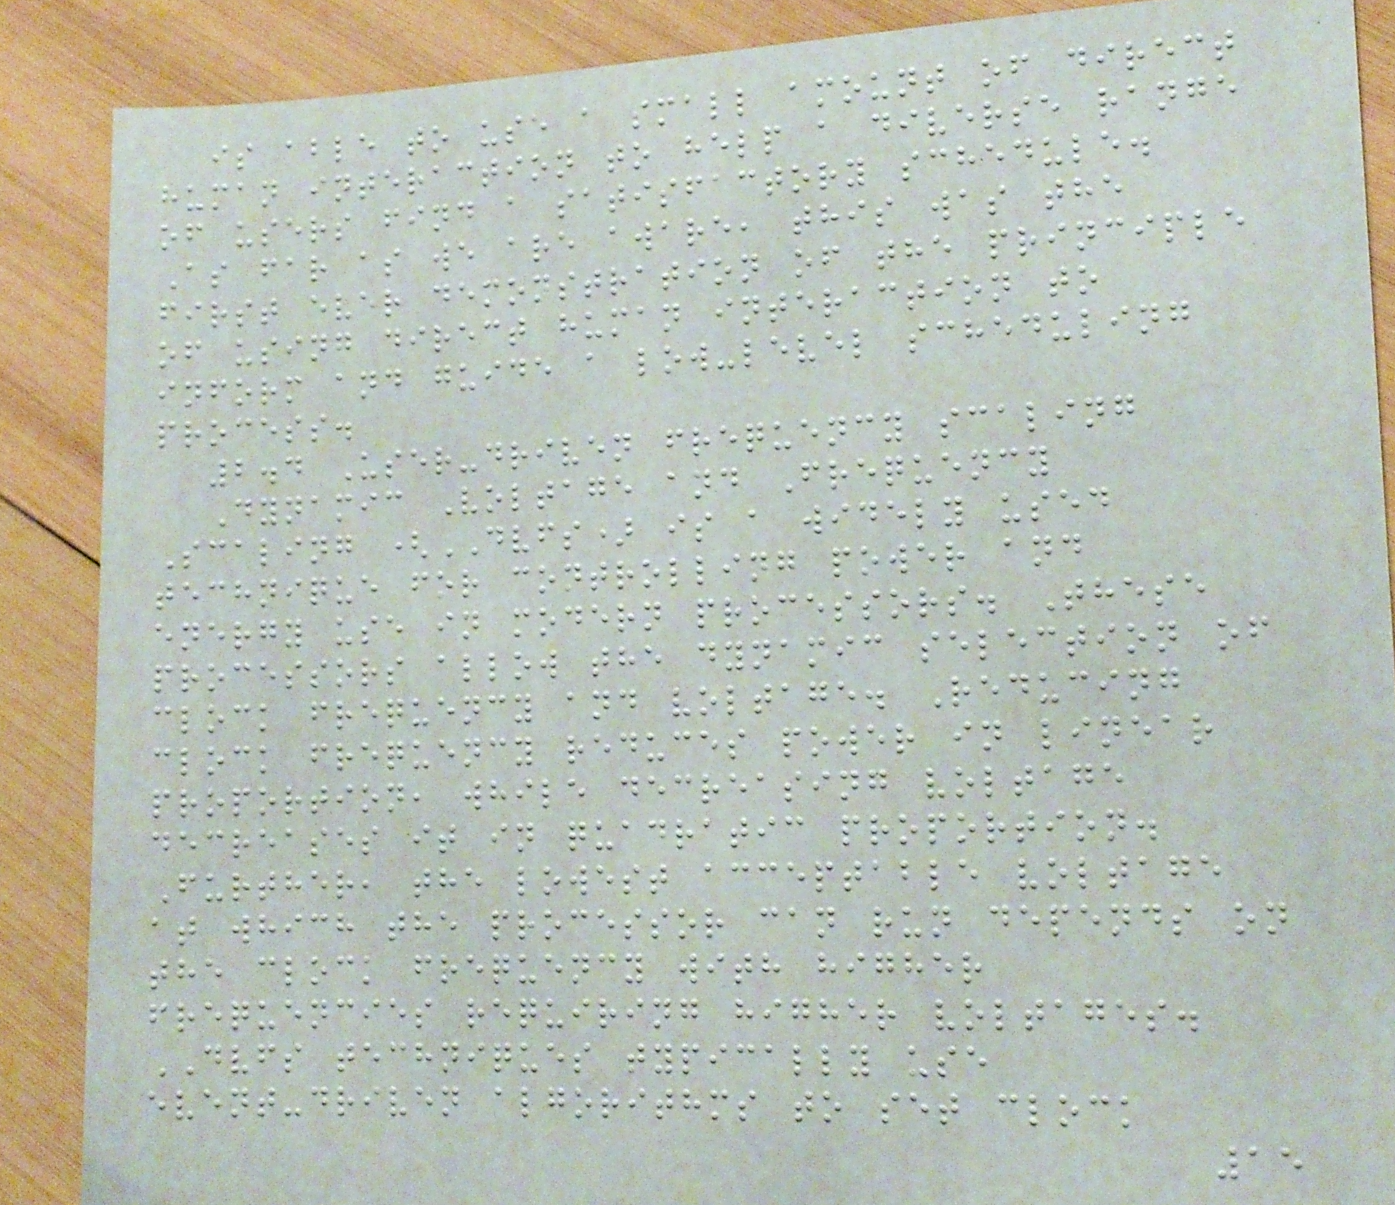is able to use a small amount of direct
human interaction to help a diverse range
of users find a satisfactory schedule.
As far as we are aware, this was the
first ever demonstration of the principle
of using direct human interaction to
inform and guide a low-level scheduling
process.
2.4 User-driven frequency scaling
Dynamic Voltage and Frequency
Scaling (DVFS) is a widely used
technique for controlling power and
energy use in modern processors. These
processors allow the dynamic selection of
clock frequency and voltage. Reducing
clock frequency reduces power in linear
proportion, while decreasing voltage
decreases it in quadratic proportion.
Further, the lowest acceptable voltage
at which the processor can run depends on
the clock frequency with higher
frequencies requiring higher voltages.
DVFS techniques typically use
event-driven algorithms to set clock
15
